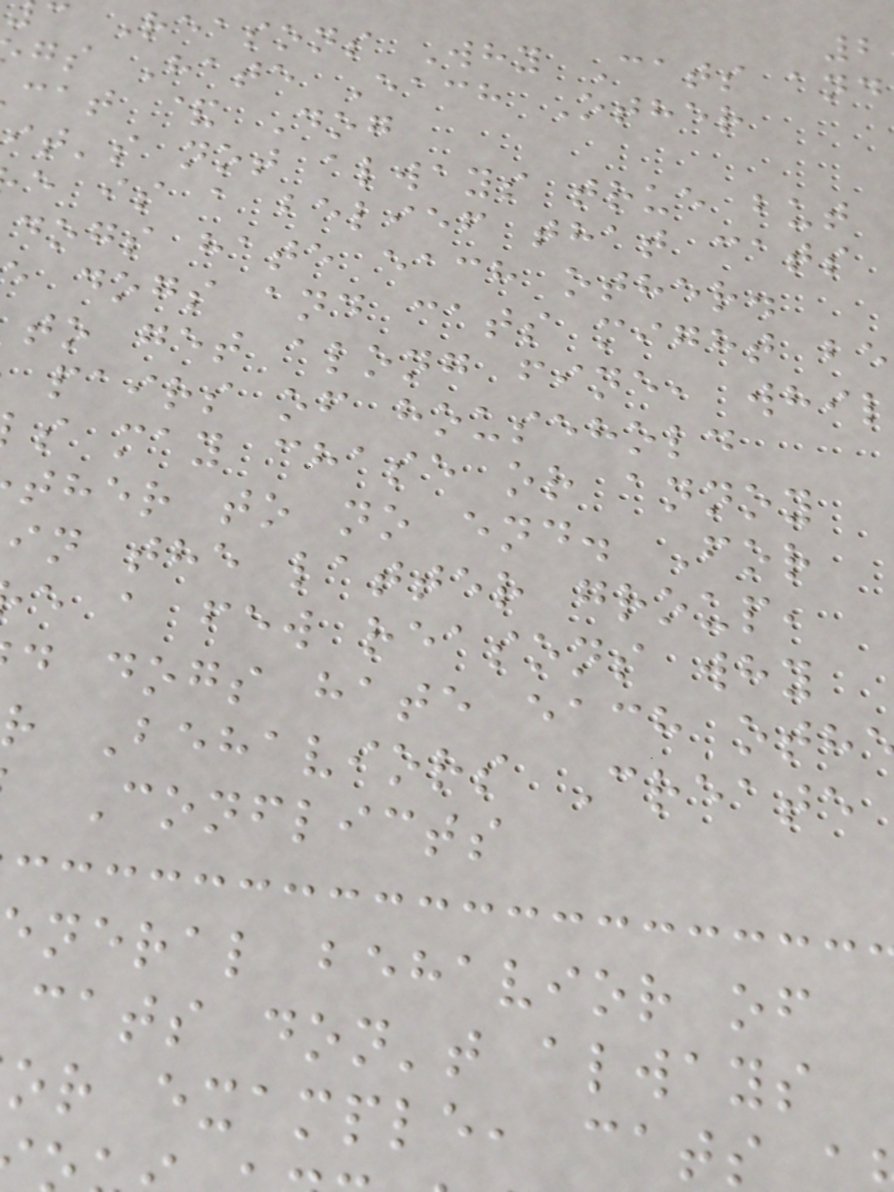Reasons Why Cats and
gs Hate Each Other
cat & Dog
it's not always true but
e is a belief that cats
dogs hate each other.
dogs and cats might be
to get along fine, whil
pairs of household
s may chase or annoy
ther to no end. For
in the latter group,
e a few reasons why
d dogs hate each oth
r Behaviors Create
Conflicts
neral behavior of
cats don't always
or example, cats
